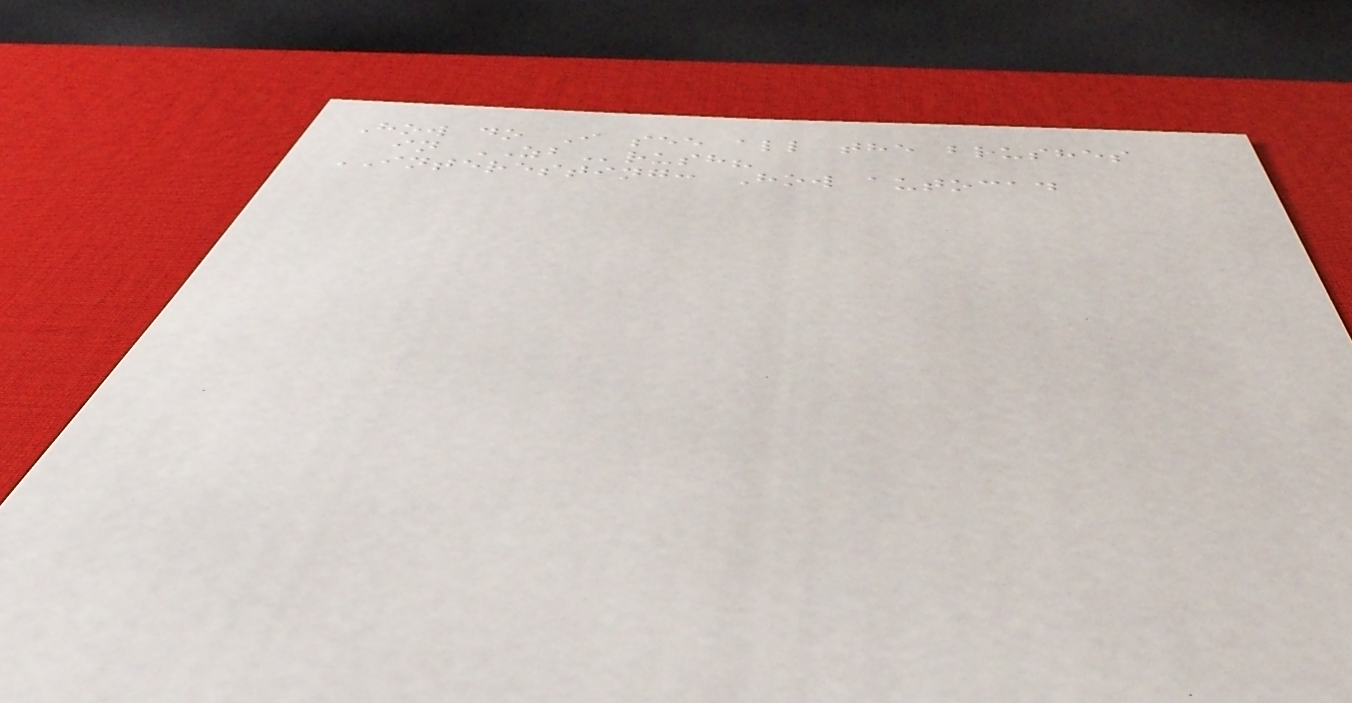How do I see all the brushes
in ZBrush?
INTERESTING: How autocad
